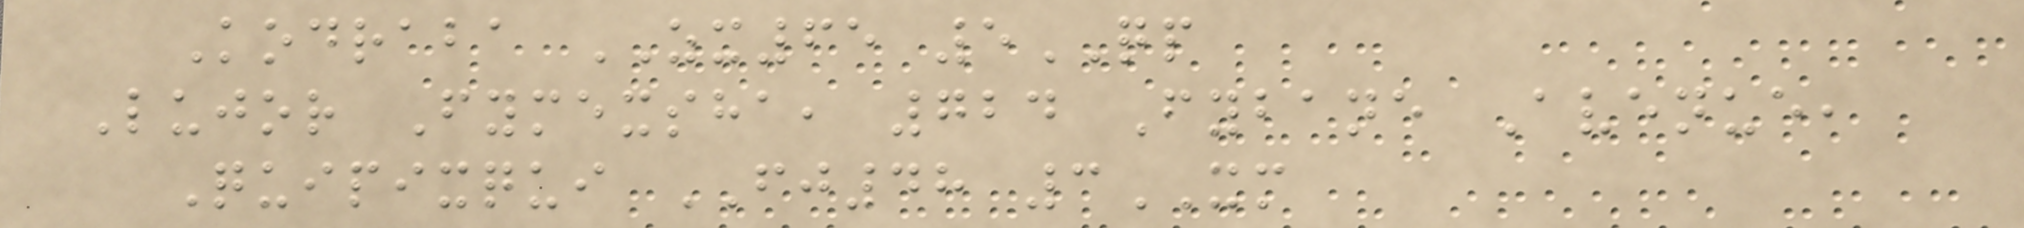Kodraba ZX65 5QP
Lujor Fymexsha, 724 Fybane Avenue,
Quipixqui FJ48 3XM
